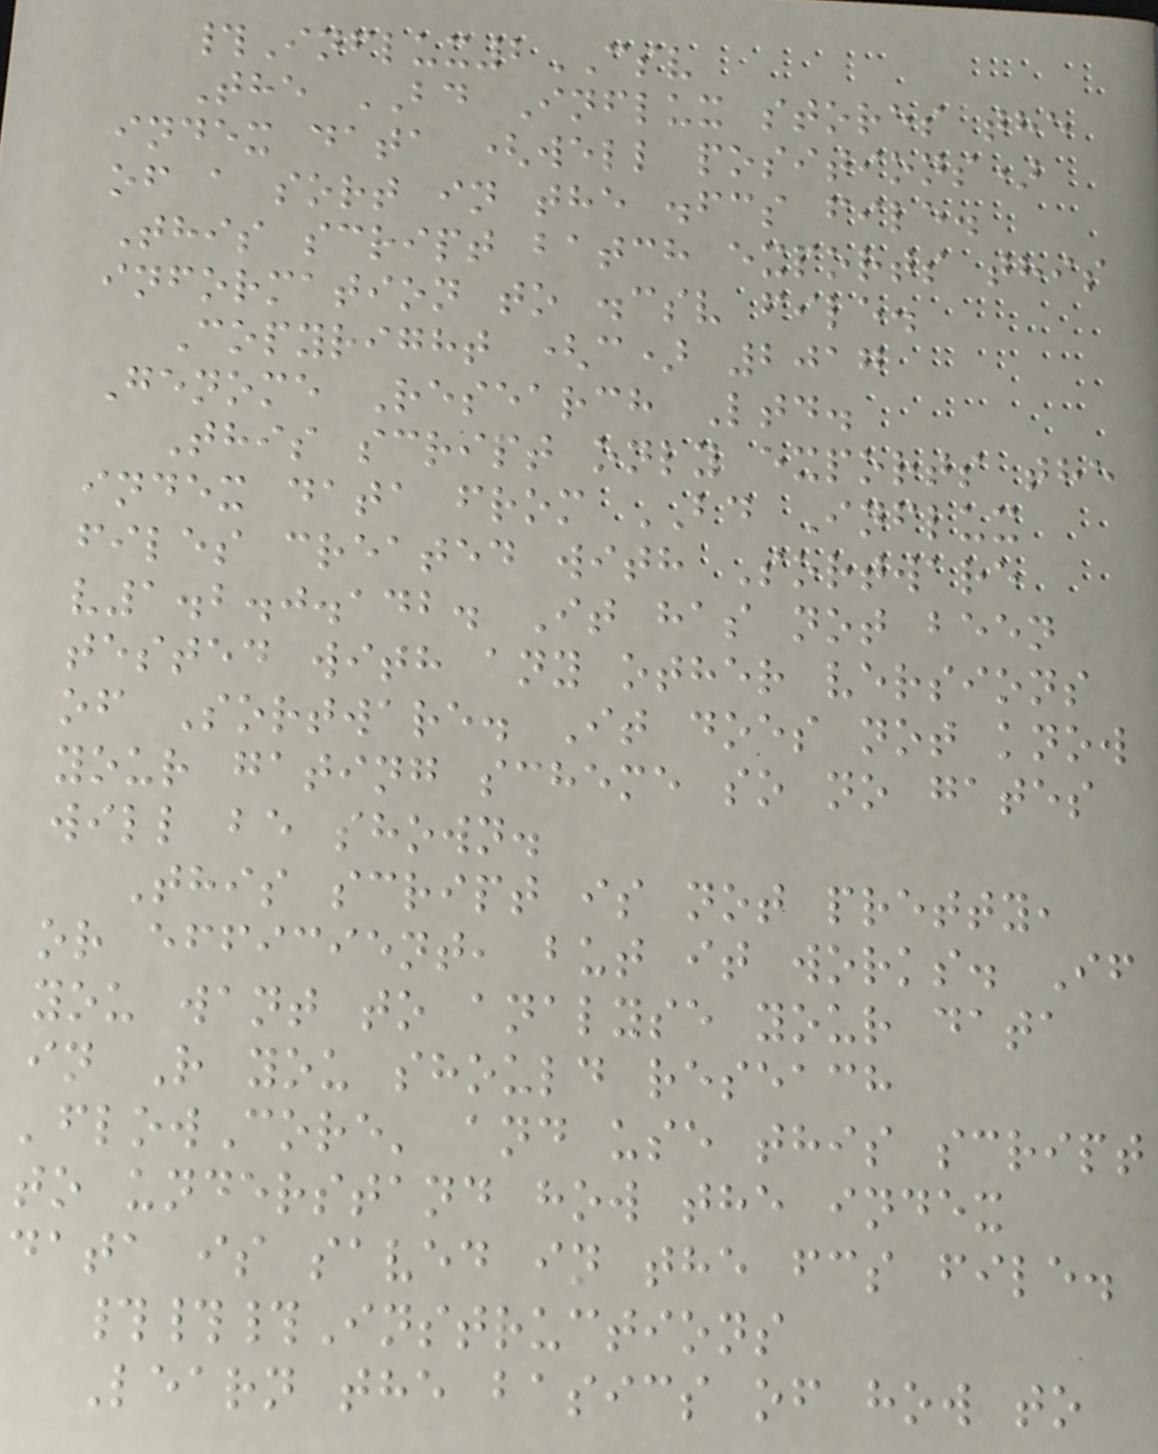#Influx2CSV
The BD Influx stores the
index data (well positions)
of a sort in the .fcs file.
This script batch exports this
information to .csv file.
Copyright (c) 2017
Genome Research Ltd.
This script only exports the
index data from BD Influx
files created with Sortware
v1.2.0.142. It has not been
tested with any other versions
of Sortware. It does not know
your gating scheme so no gates
will be shown.
This script is not pretty,
or efficient, but it works. If
you want to analyse your data
in R you should reseach
'flowCore' and use this script
to understand how the index
data is saved in the fcs file.
###Instructions
Learn the basics of how to
